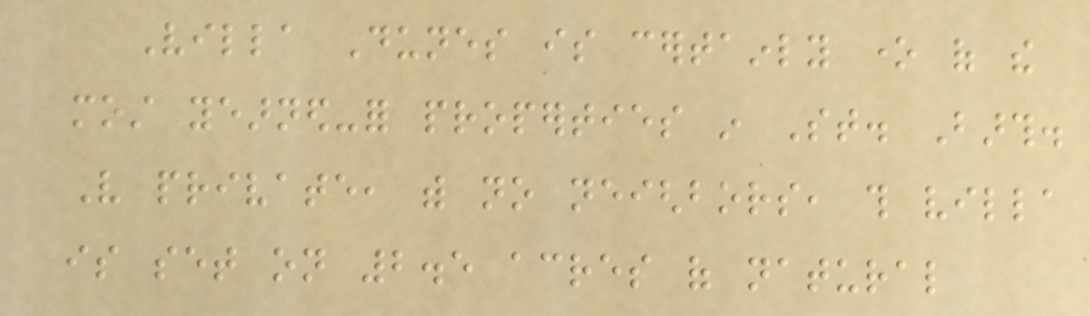Villa Dunes is certainly one of the
most yearned-for properties in St. Barth.
Very private, with no neighbors, this villa
is set on 2.5 acres of natural
